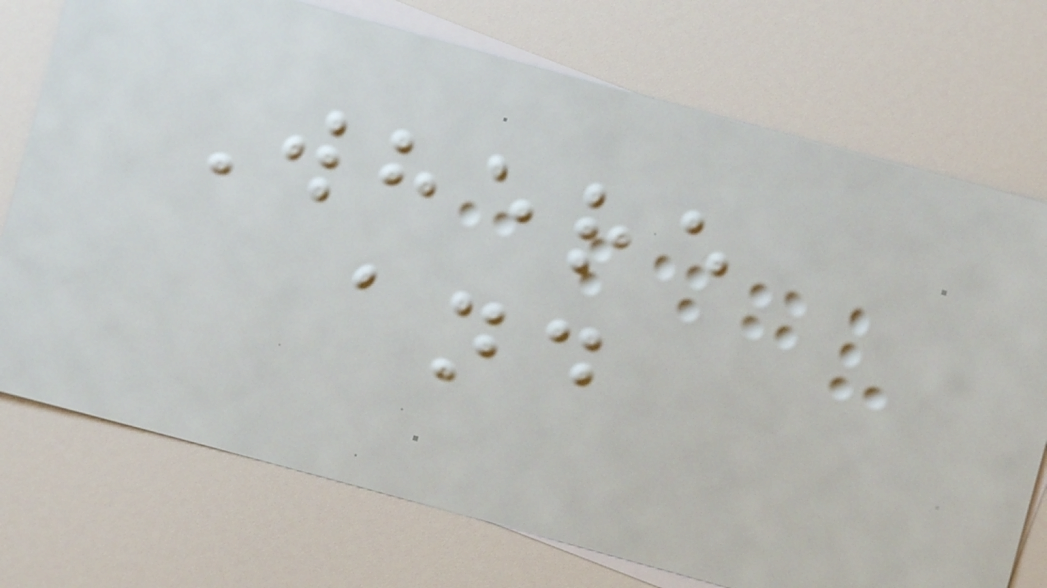Where
and
